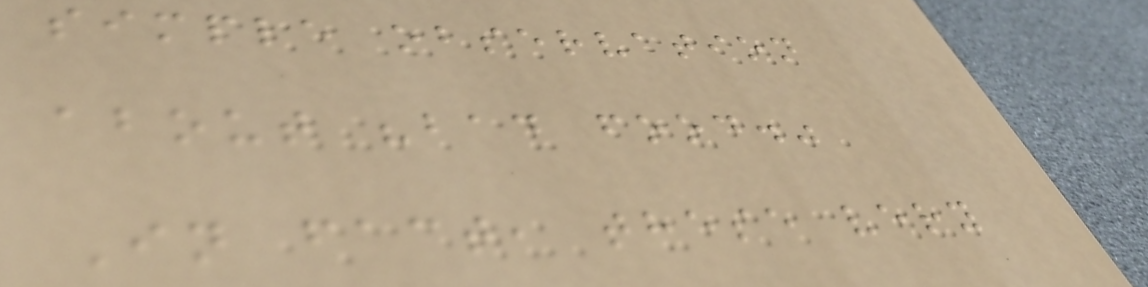simple observation
about "bad food."
In fact, these very
